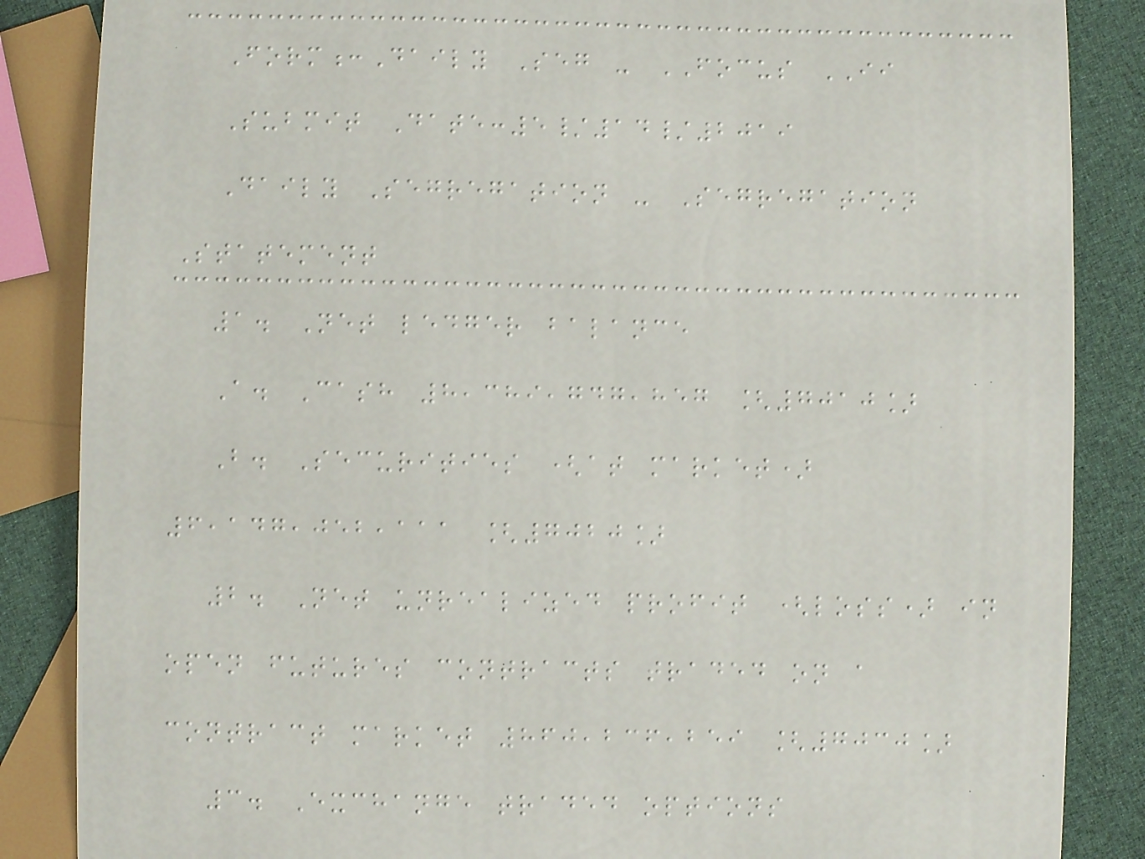Form:Daily Seg - FOCUS II
Submit Date:5/14/2019
Daily Segregation - Segregation
Statement
1. Net ledger balance
A. Cash 8,389,747,857 [7010]
B. Securities (at market)
6,147,052,111 [7020]
2. Net unrealized profit (loss) in
open futures contracts traded on a
contract market 860,236,259 [7030]
3. Exchange traded options
